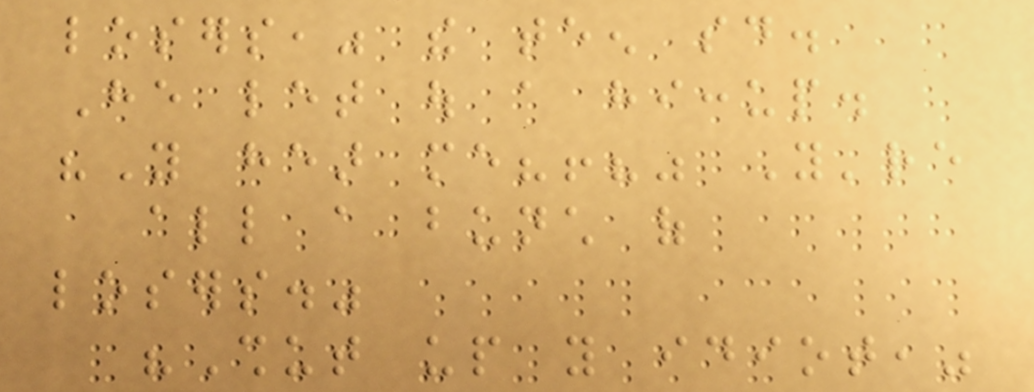losers," the teen said.
He let out a hiccup.
"You hear me?!?" You're
all a bunch of
losers."
"Shut up you idiot,"
